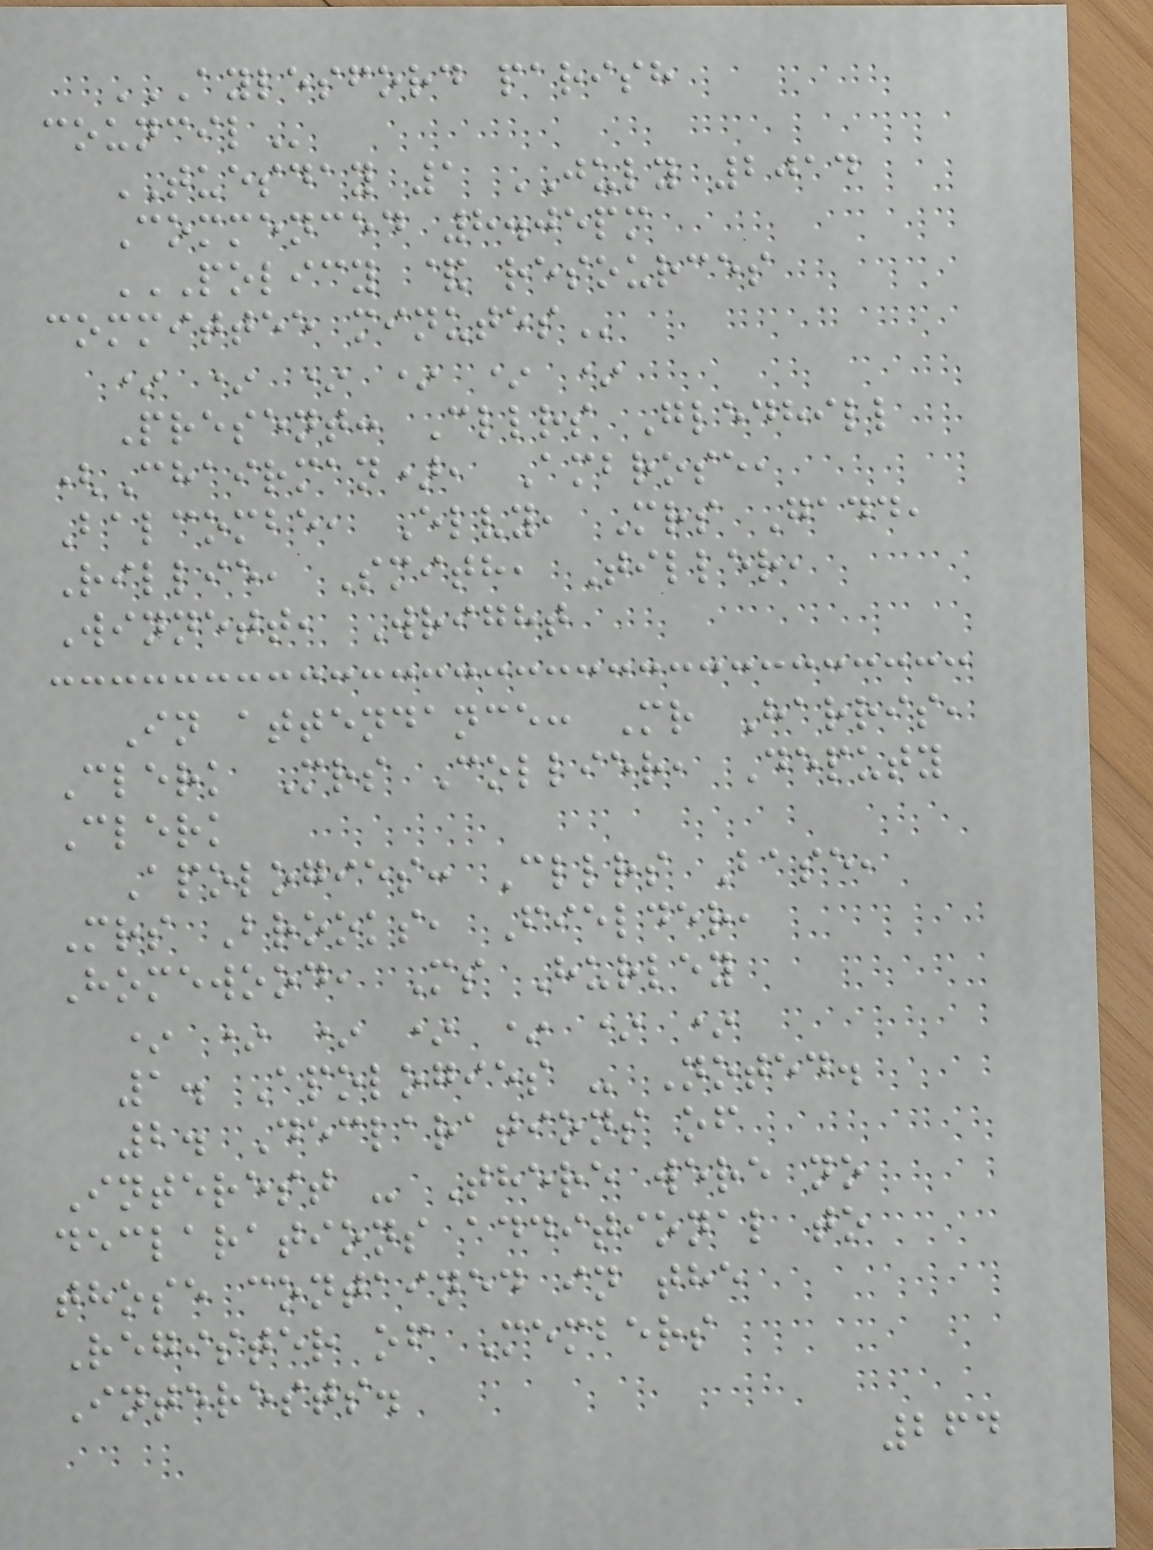AYLESFORD PARISH
COUNCIL
TUESDAY 1 JULY 2014
Commenced 8.05pm
POLICY & RESOURCES
COMMITTEE MINUTES
* * * * * *
Present: Cllrs Gledhill
(Chairman), Ambrose,
Balcombe, Elvy, Mrs Gadd,
Rillie, Smith, Tiller,
Winnett, Wright
In attendance: Mr Harris,
Clerk Mrs Collier, Deputy
Clerk
Apologies: Cllrs Base,
Mrs Brooks, Fielder,
Homewood, Ms Hurley
* * * * * * *
1. Apologies - Noted.
2. Declarations of
Interest - There were no
declarations additional to
those contained in the
Register of Members
Interests.
264
